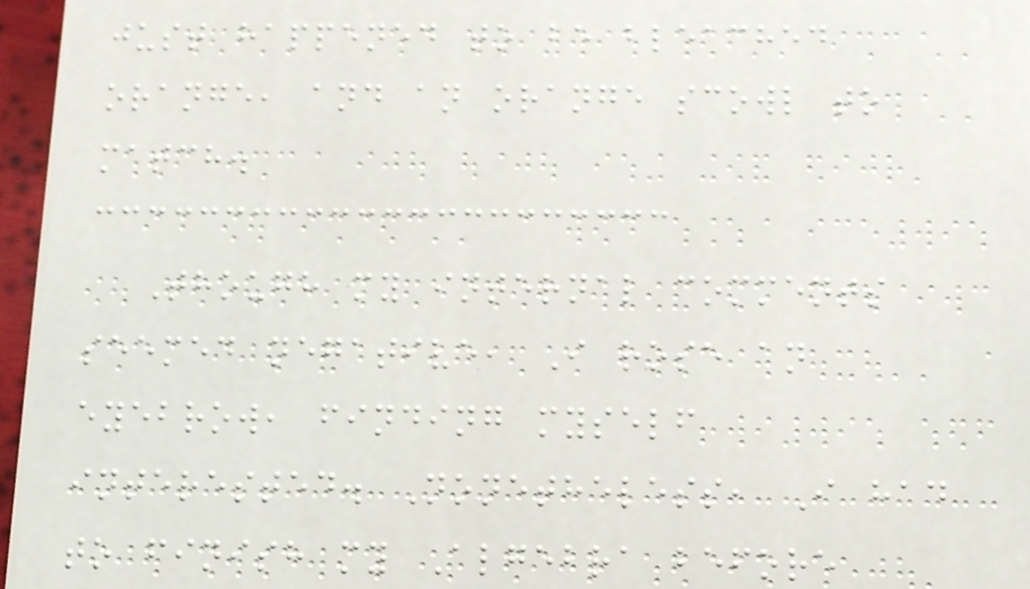just happened to be bleached
orange, and an orange scowl to
match.
Though my internal comments
seemed negative, I rose an
eyebrow, finding myself
interested. Nonetheless, I had
to finish my Algebra before
